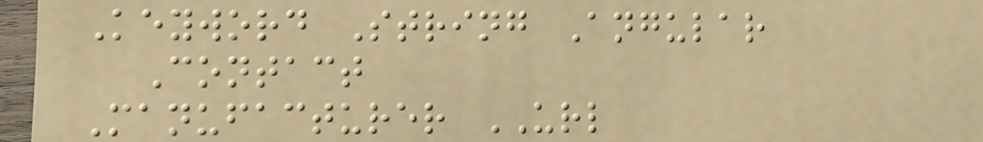Keyword String Angular
Contact
Manufacturer URL
